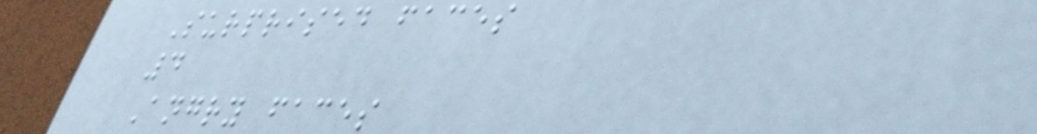Surprised faces
4
Angry faces
